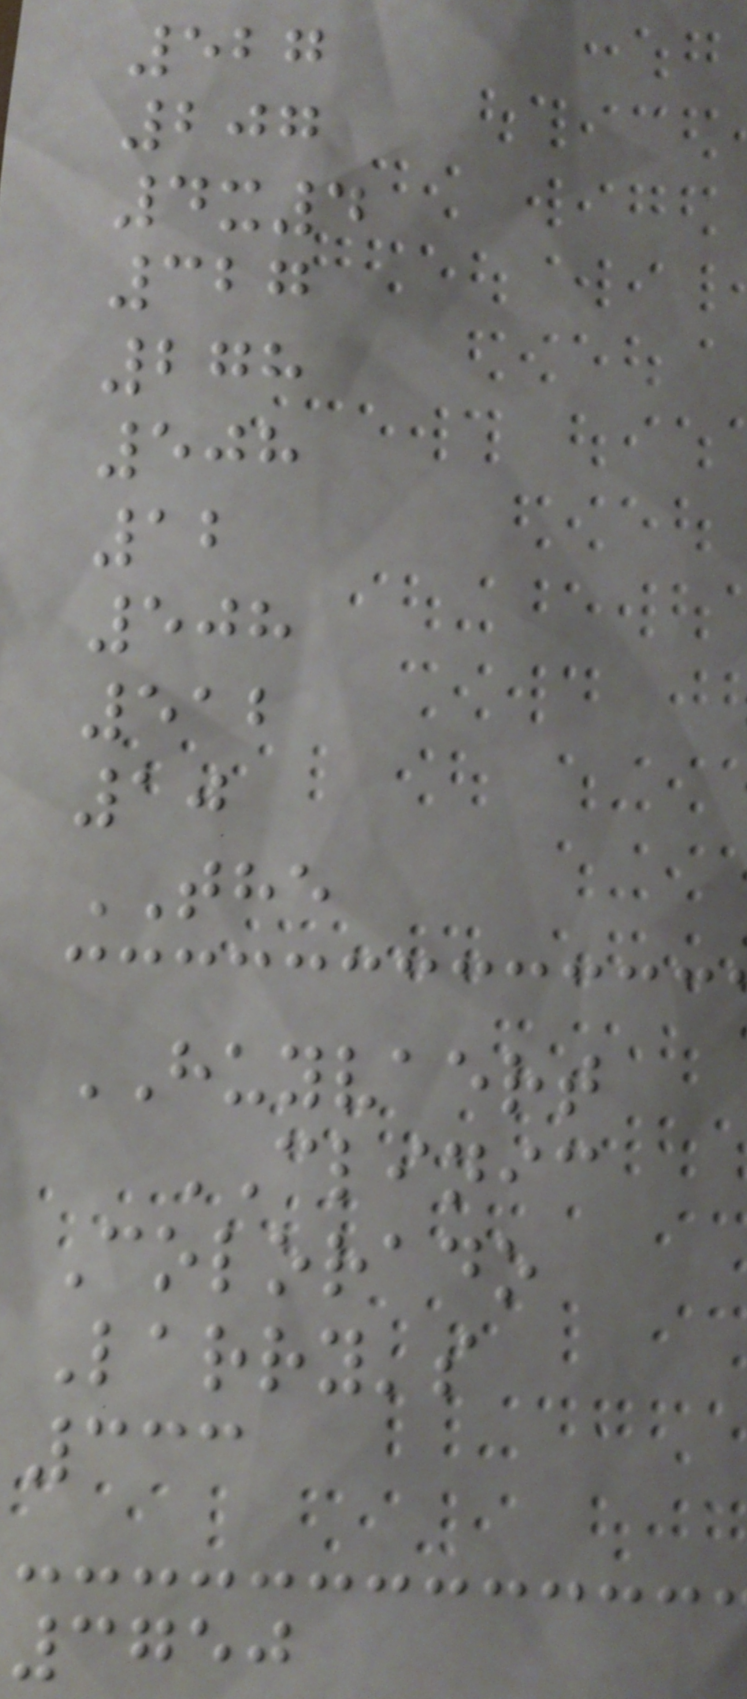527
207
4x4
327
278
508
12
508
512
10
THE
HUYVAERT
CLINIC
Colorado
Larry's
333
3750
